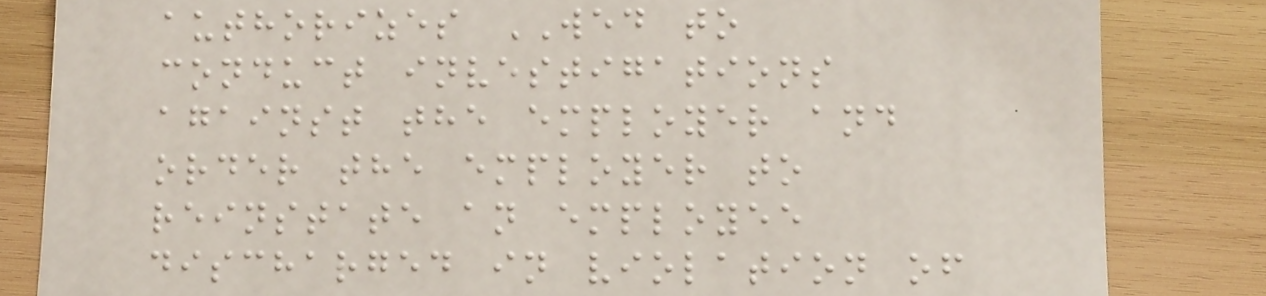authorizes WED to
conduct investigations
against the employer and
order the employer to
reinstate an employee
discharged in violation of
